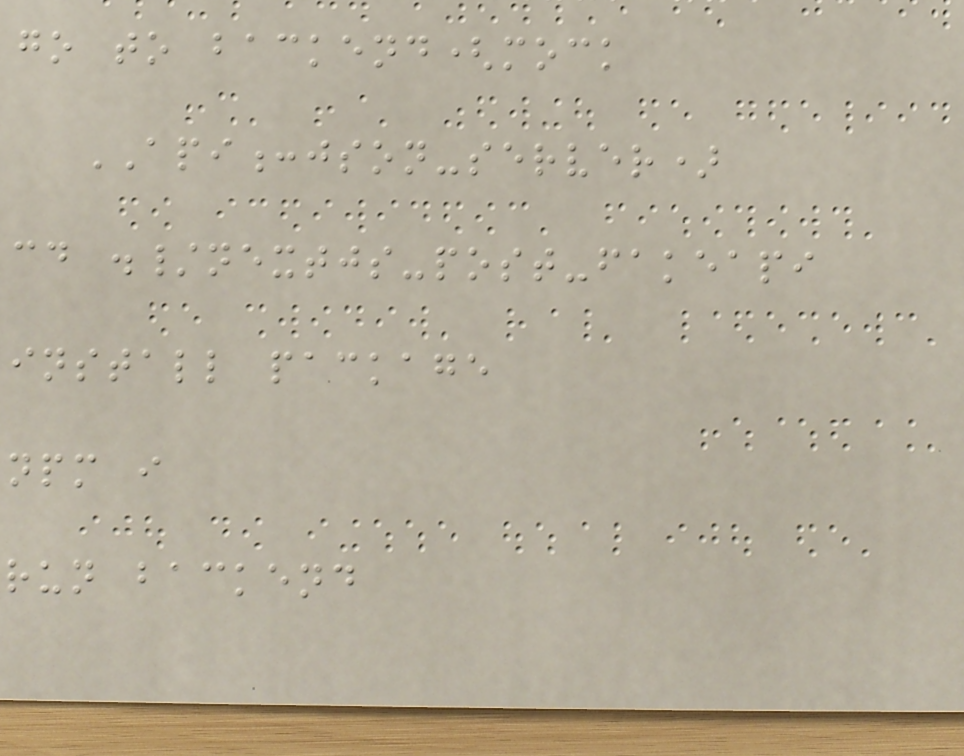go to backend(mock
API:json-server)
cd ./nextjs-post-fakeapi
install package
npm i
run backend
